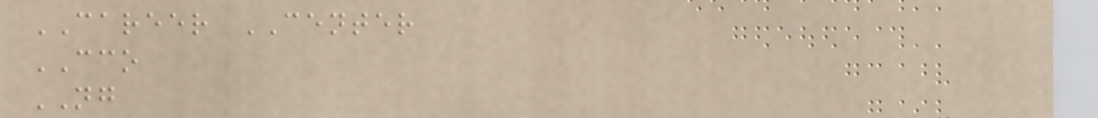CAREER CENTER
CCO
NG
